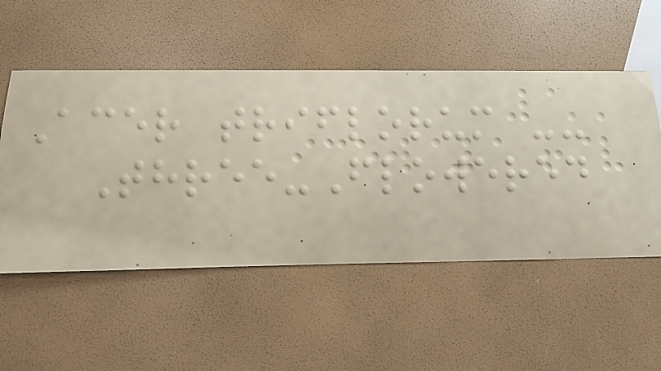Acer triflorum --
Three-Flowered
